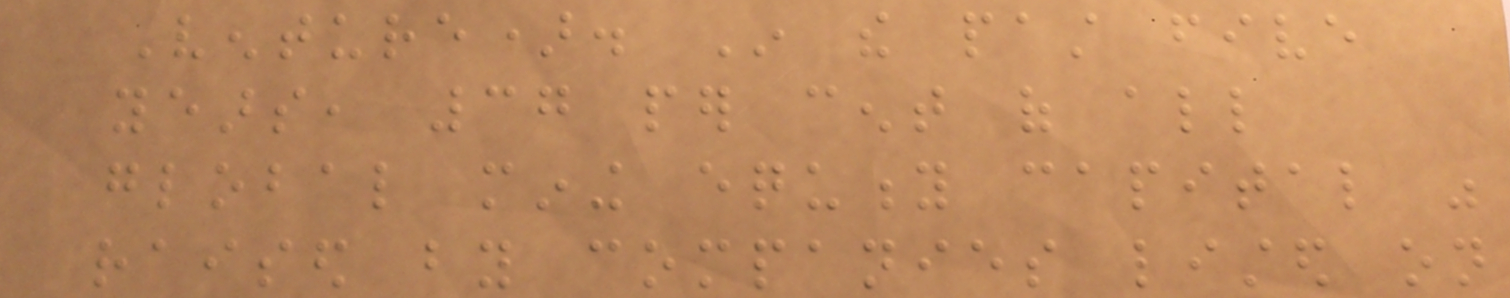Venture). In the past five
years, 37 per cent of all
global mining equity capital was
raised by companies listed on
